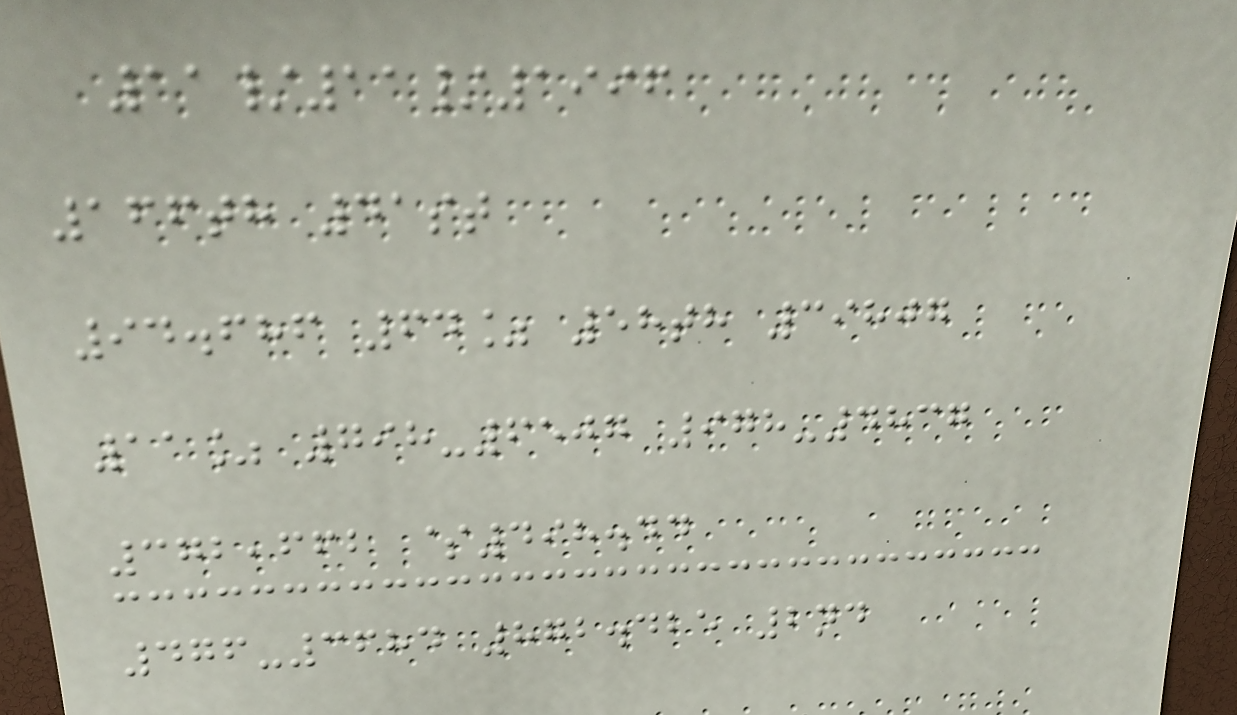11/11/1996
166th 41st
94.686 64% 58th 39807
11% 798-6507 978-4837
372,662 $498.44
476-3684 872.425 2nd
